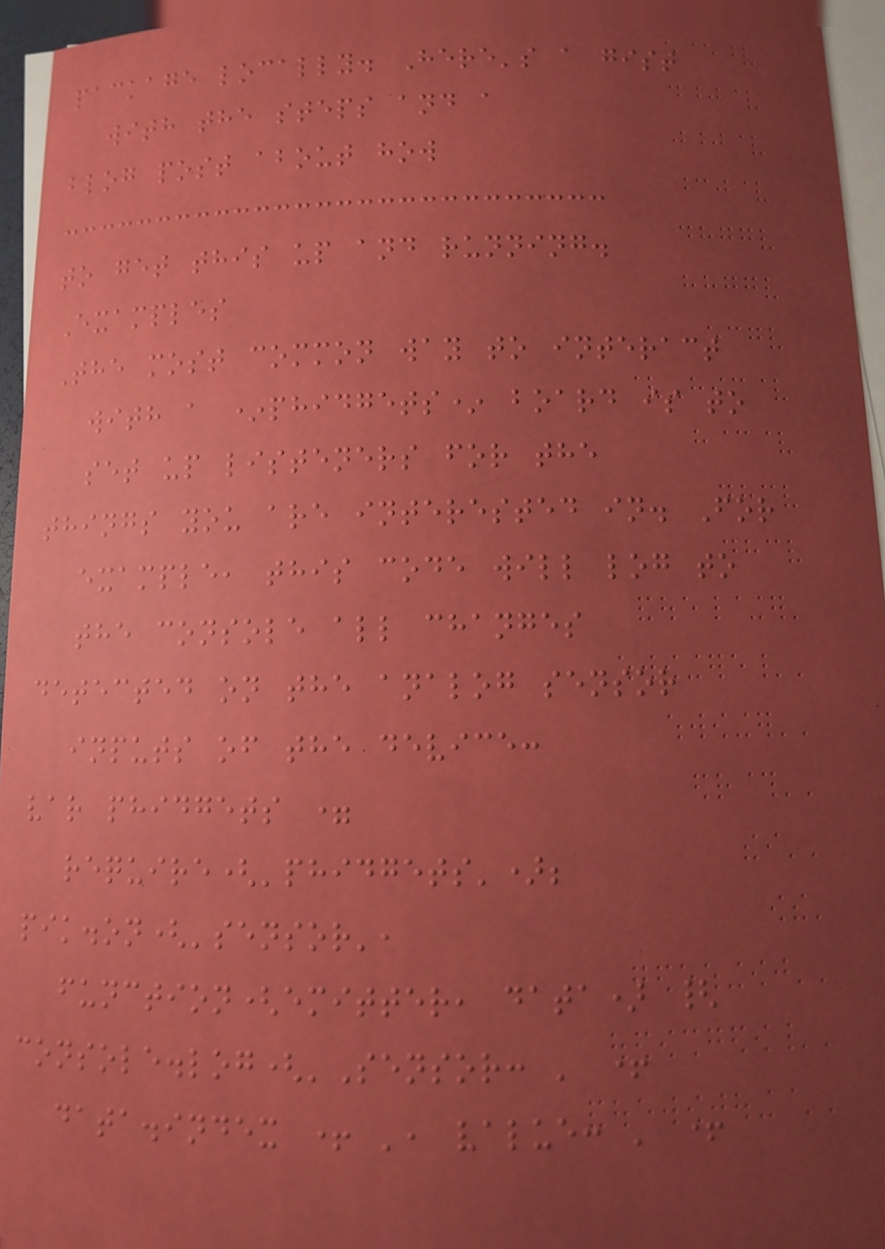package locally. Here's a gist
with the steps and a
blog post about how
to get this up and running.
Examples
The most common way to interact
with a *phidgets* board is to
set up listeners for the
things you are interested in. For
example, this code will log to
the console all changes
detected on the analog sensor
inputs of the device:
var phidgets =
require('phidgets');
pik.on('sensor',
function(emitter, data) {
console.log('Sensor: ' +
data.index + ', value: ' +
